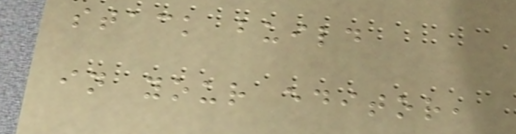stack build
in your editor,
